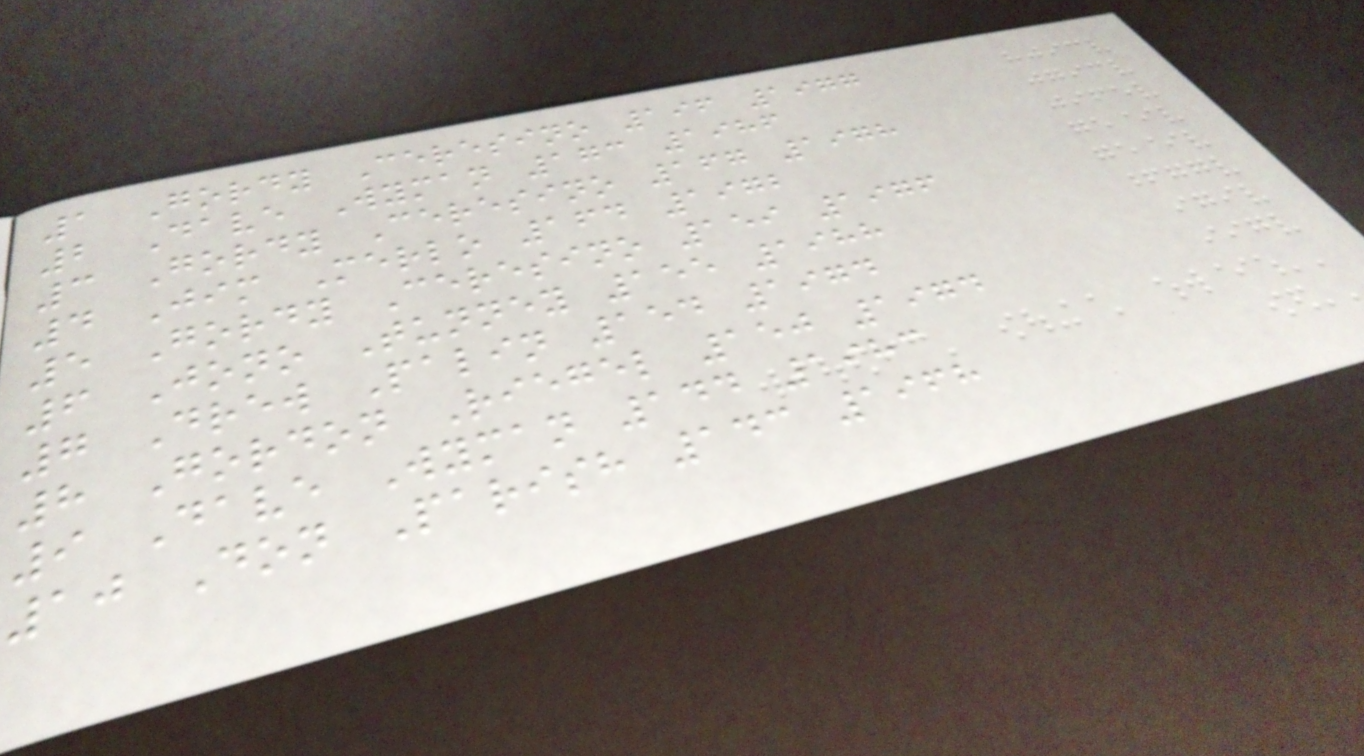1 Gordy Ceresino 196 1977
2 Dave Wyman 173 1986
3 Gordy Ceresino 167 1978
4 Jim Merlo 164 1972
5 Gordy Ceresino 159 1976
6 Jono Tunney 155 1988
7 Drew Palin 154 1974
8 Gordon Riegel 150 1974
9 Dave Wyman 144 1983
10 Don Parish 143 1968
